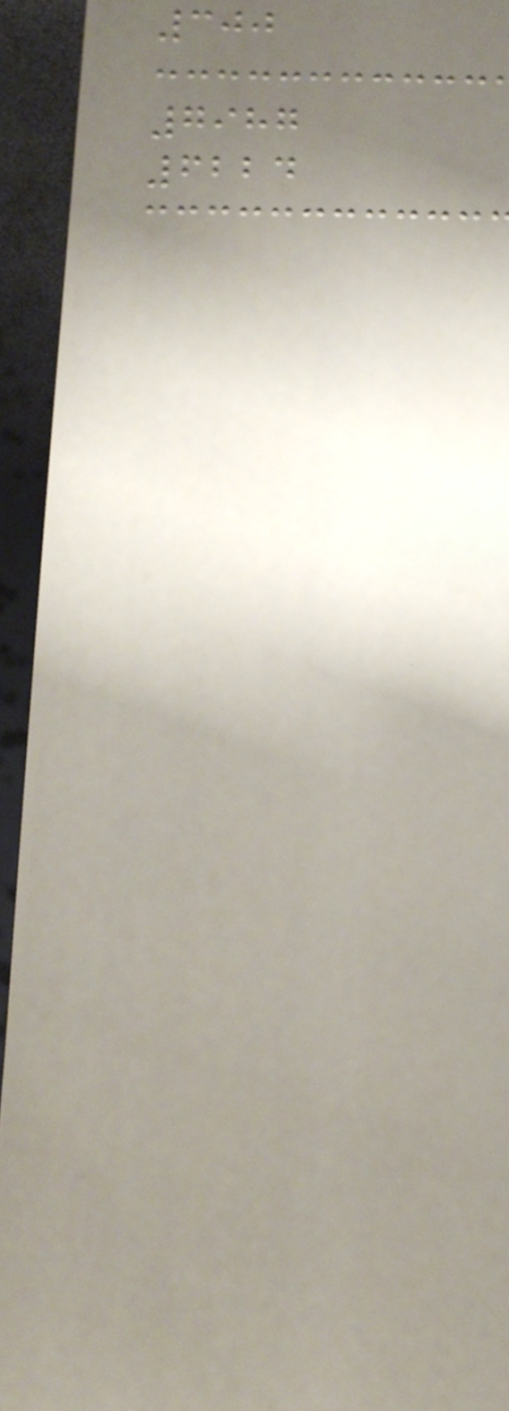300
7987
6224
